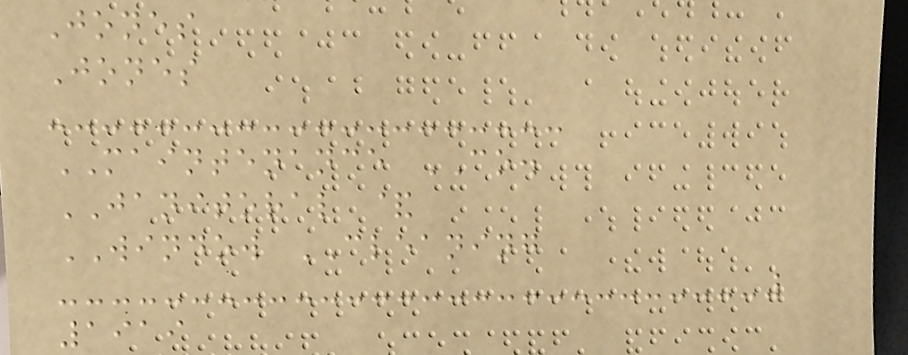Jones
Jones
MAINTENANCE CO.
JANITORAL &
WINDOW CLEANING
1919
